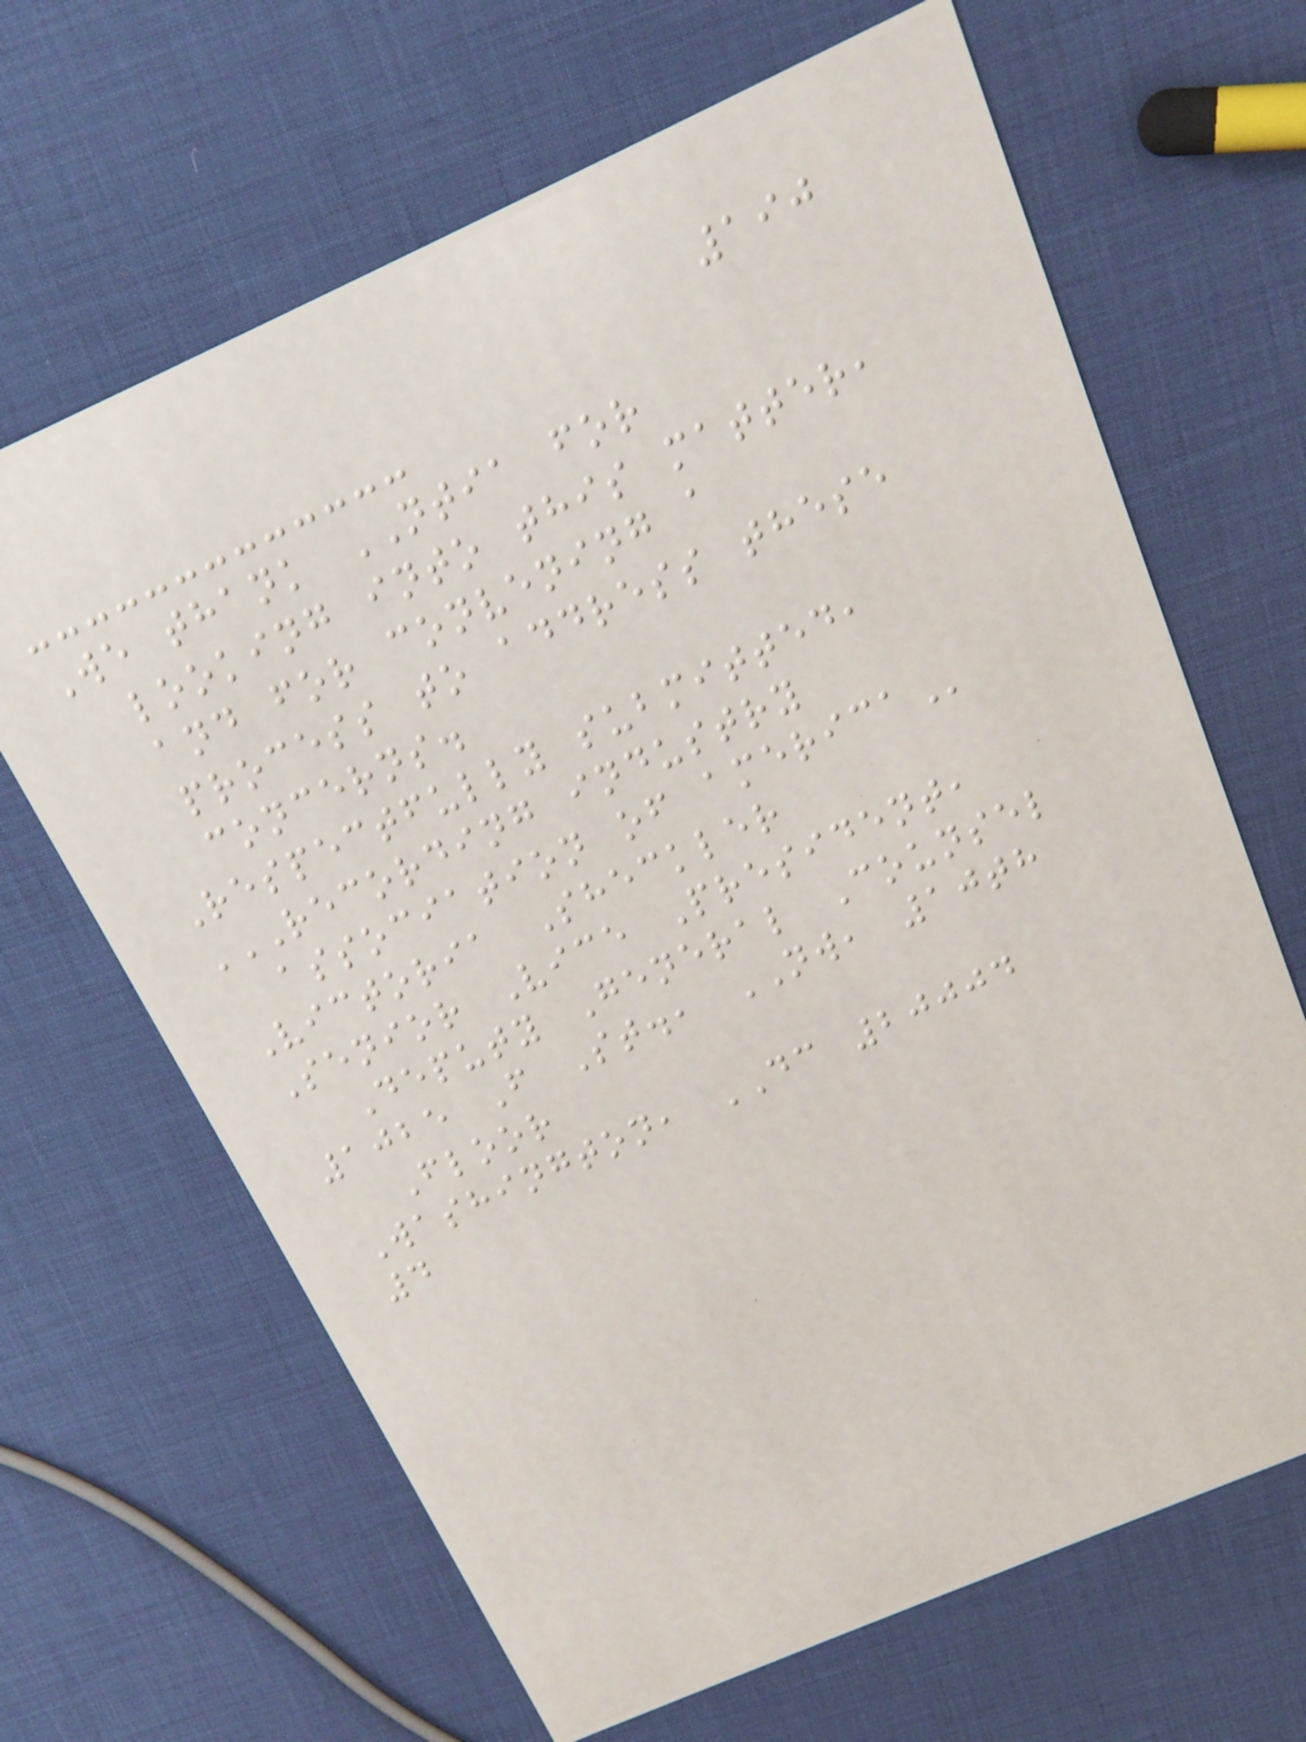190
We thank NTIA for
looking into this matter,
and for convening a
process to address these
concerns.
Respectfully submitted,
RECORDING INDUSTRY
ASSOCIATION OF AMERICA
Victoria Sheckler
Senior Vice President,
Deputy General Counsel
1025 F St., NW, 10th
Floor
Washington, DC 20004
4
